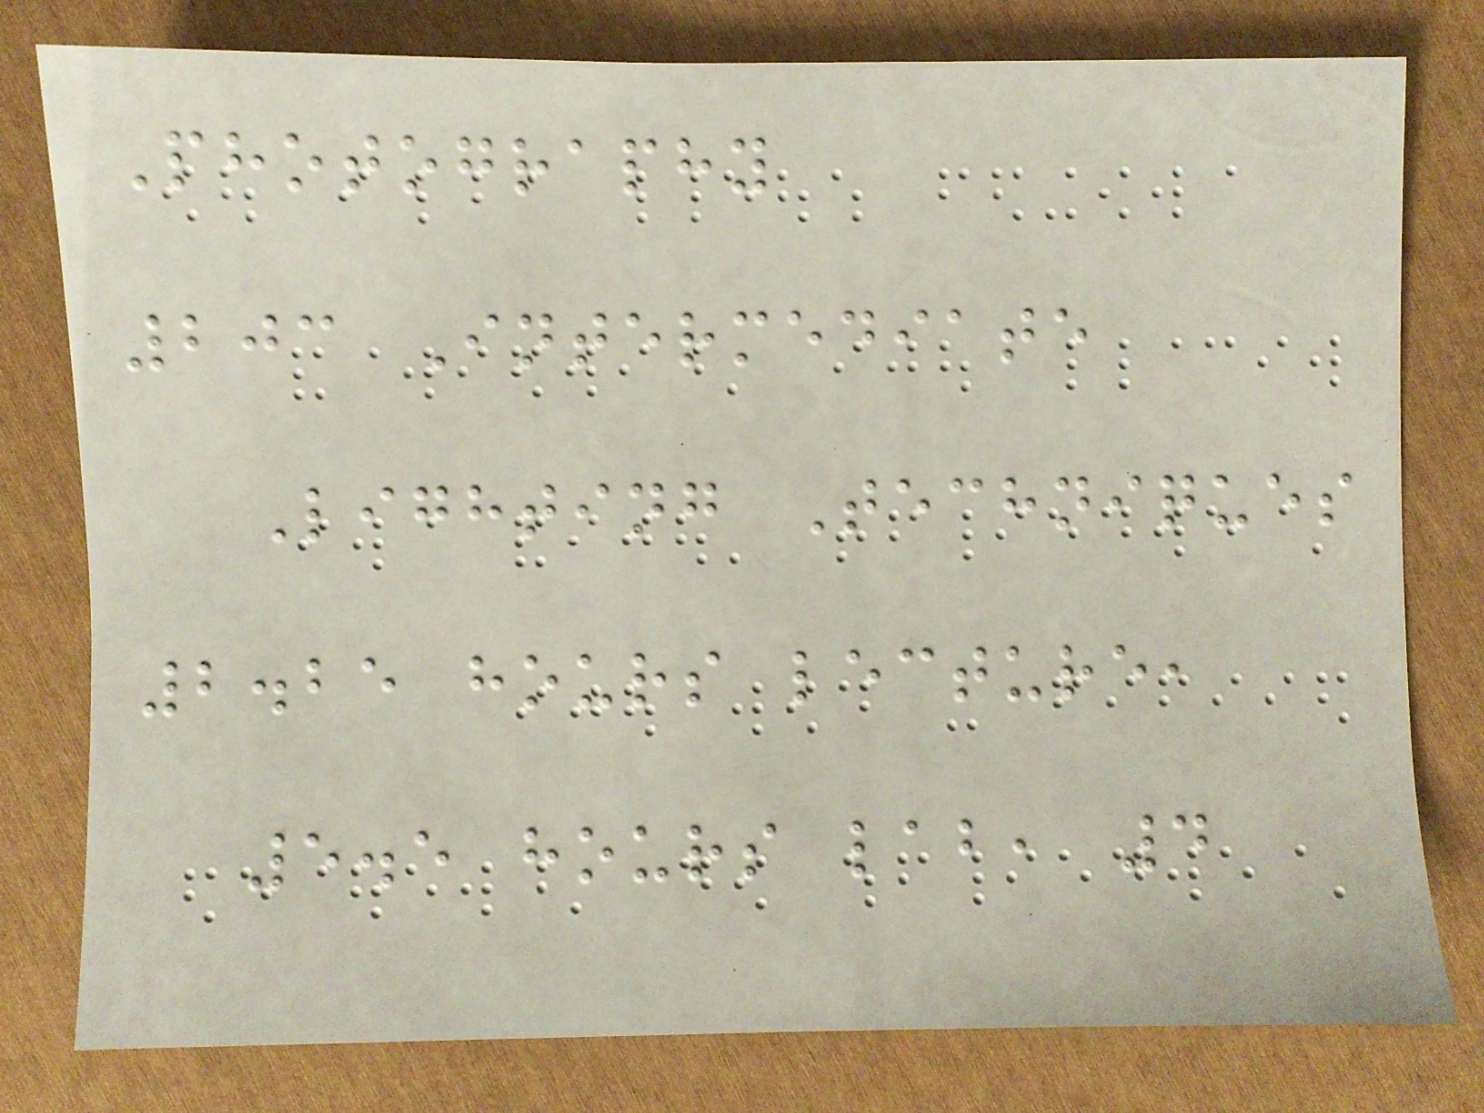Photography
203 Intermediate
Lighting Techniques
2.25 hours lecture,
5.5 hours lab, 4
